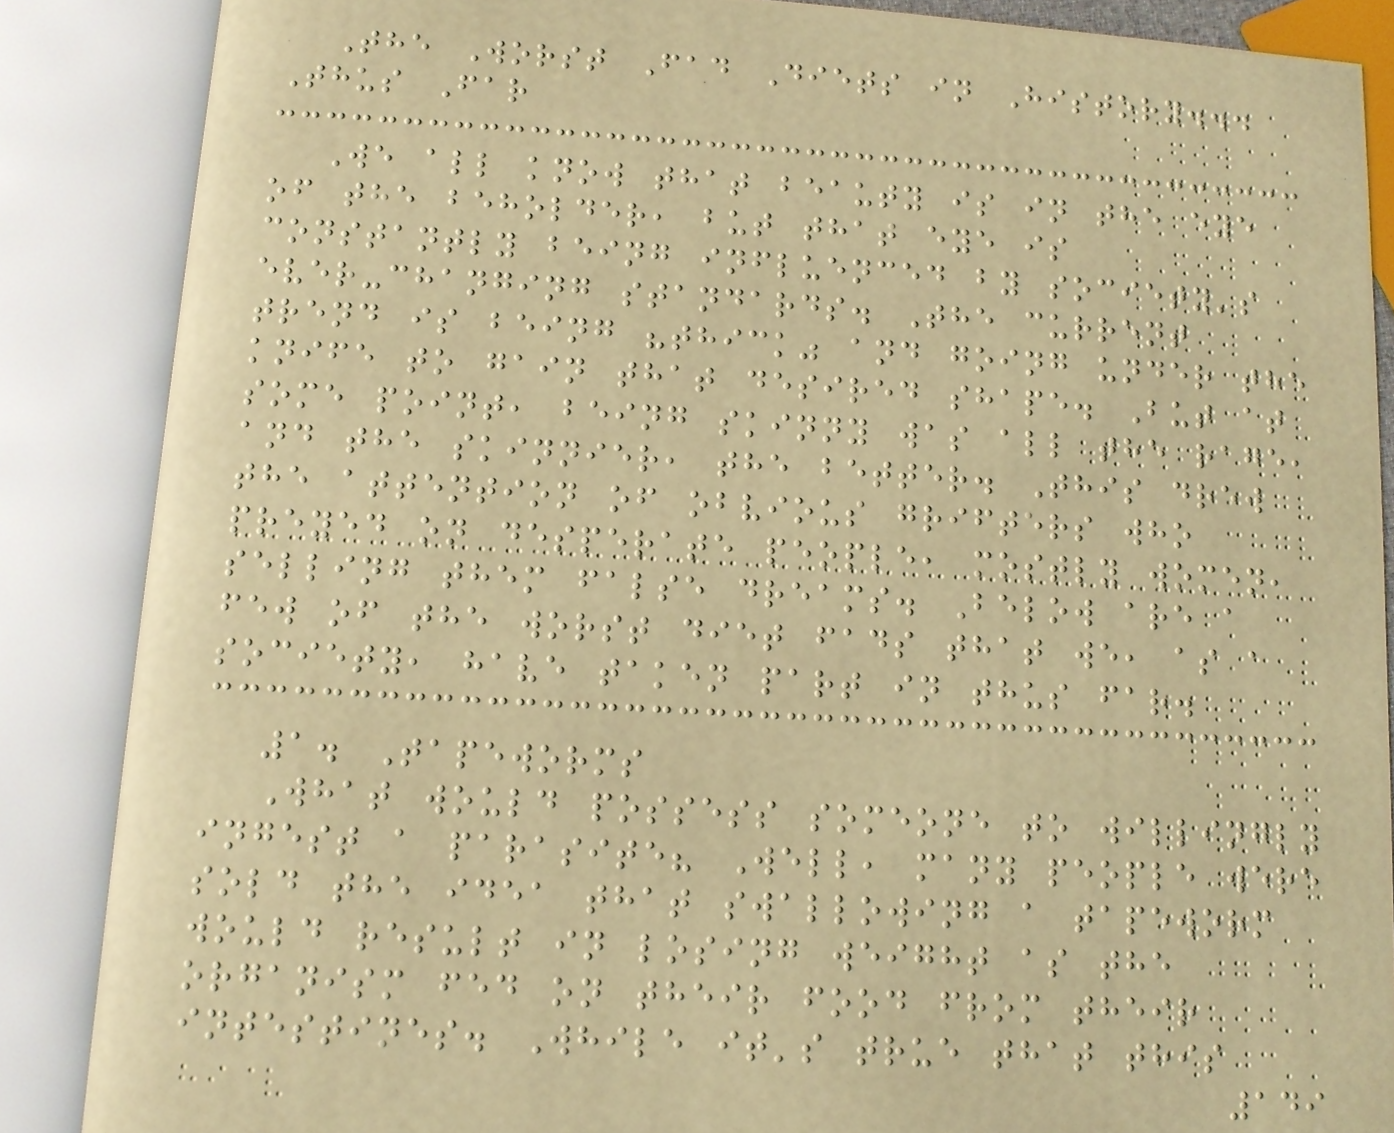The Worst Fad Diets in History...
Thus Far
We all know that beauty is in the eye
of the beholder, but that eye is
constantly being influenced by society's
ever-changing standards. The current
trend is being "thick" and going under the
knife to gain that desired shape. But at
some point, being skinny was all the rage,
and the skinnier, the better. This drew
the attention of obvious grifters who
preyed on desperate people, mostly women,
selling them false dreams. Below are a
few of the worst diet fads that we, as a
society, have taken part in thus far.
1. Tapeworms
What would possess someone to willingly
ingest a parasite? Well, many people were
sold the idea that swallowing a tapeworm
would result in losing weight as the
organism fed on their food from their
intestines. While it's true that this
149
